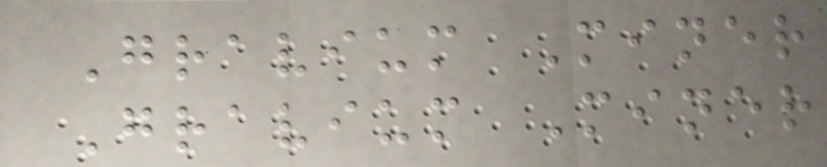Gravium Miner
Gravium Miner
